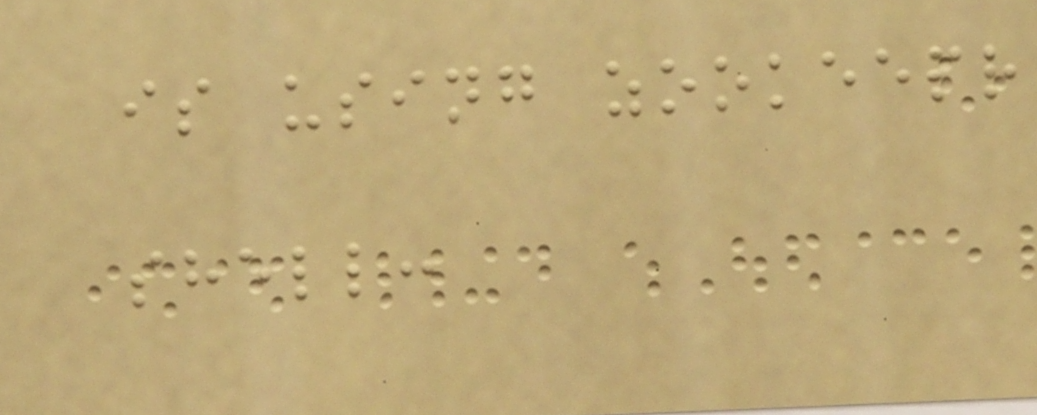is using zookeepr
shell:
